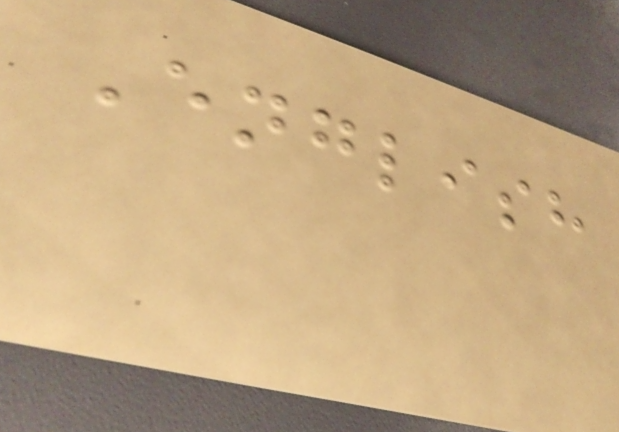English
